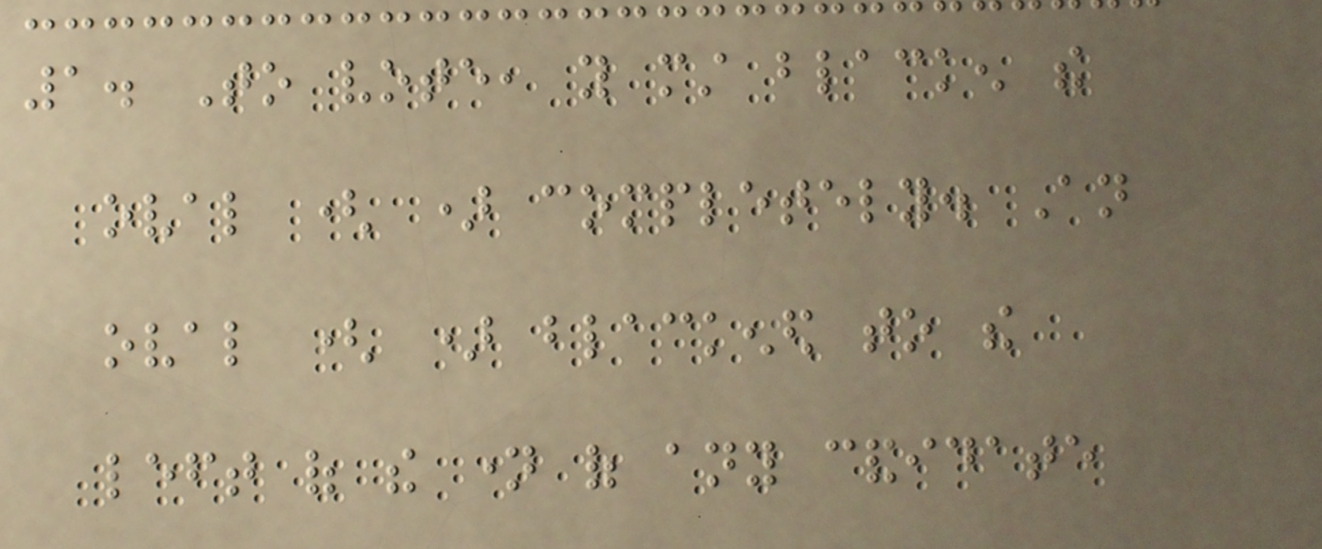1. To vote, you must blacken the
oval ( ) completely. An
oval ( ) blackened to the
left of the name of any candidate
